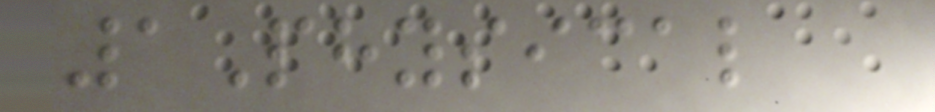1Physical
